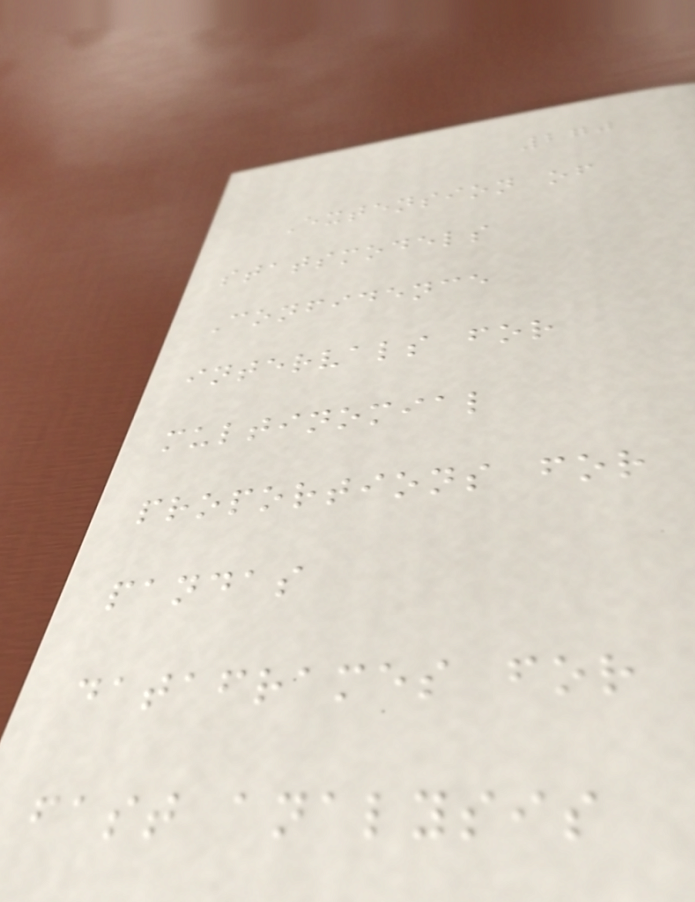270
Extension of
statsmodels
Confidence
intervals for
multinomial
proportions for
pandas
dataframes for
fast analysis
